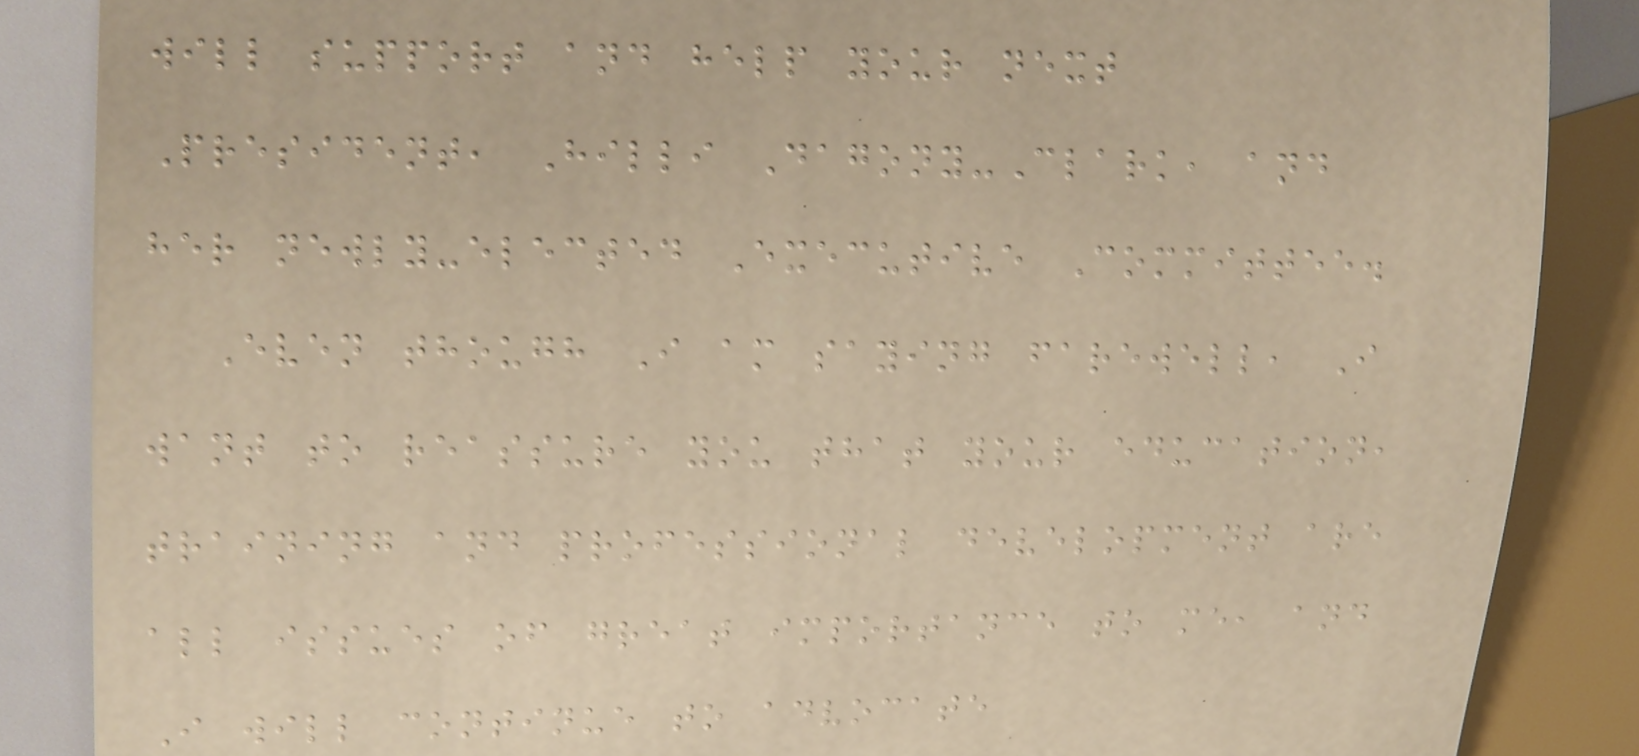will support and help your next
President, Hilli Dagony-Clark, and
her newly-elected Executive Committee.
Even though I am saying farewell, I
want to reassure you that your education,
training and professional development are
all issues of great importance to me, and
I will continue to advocate
